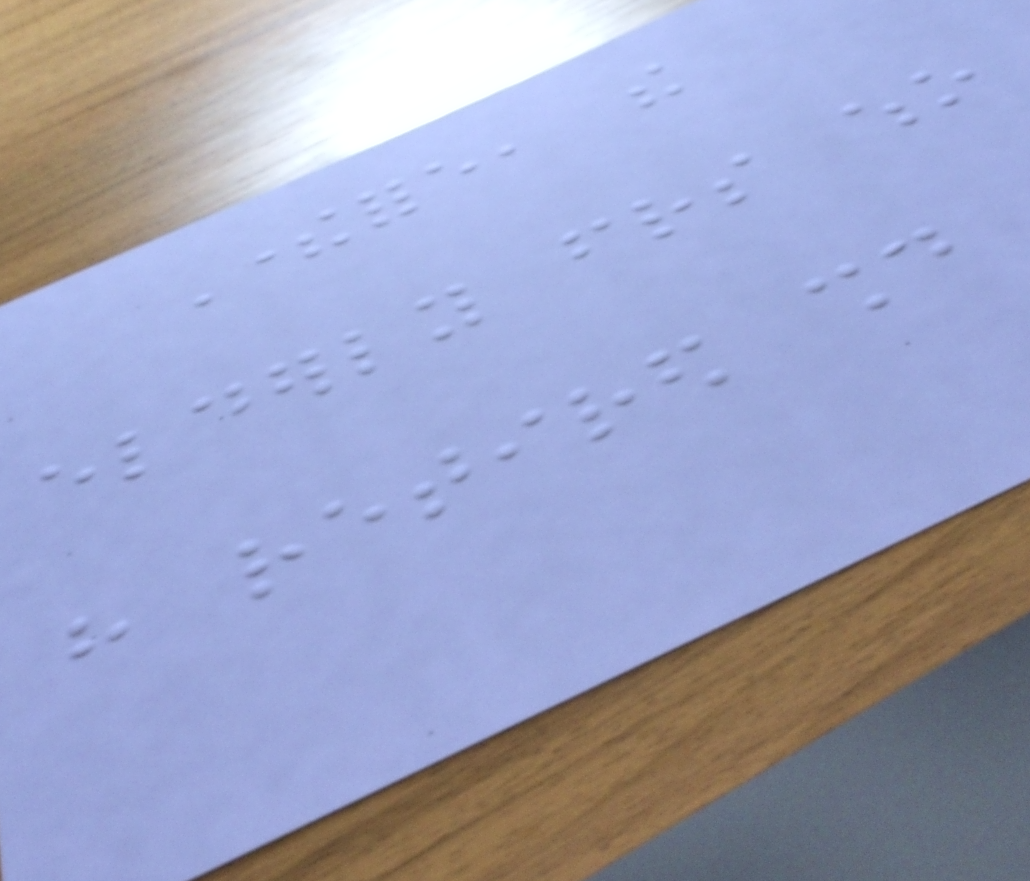Therefore, the
elderly friends who
have retired should
